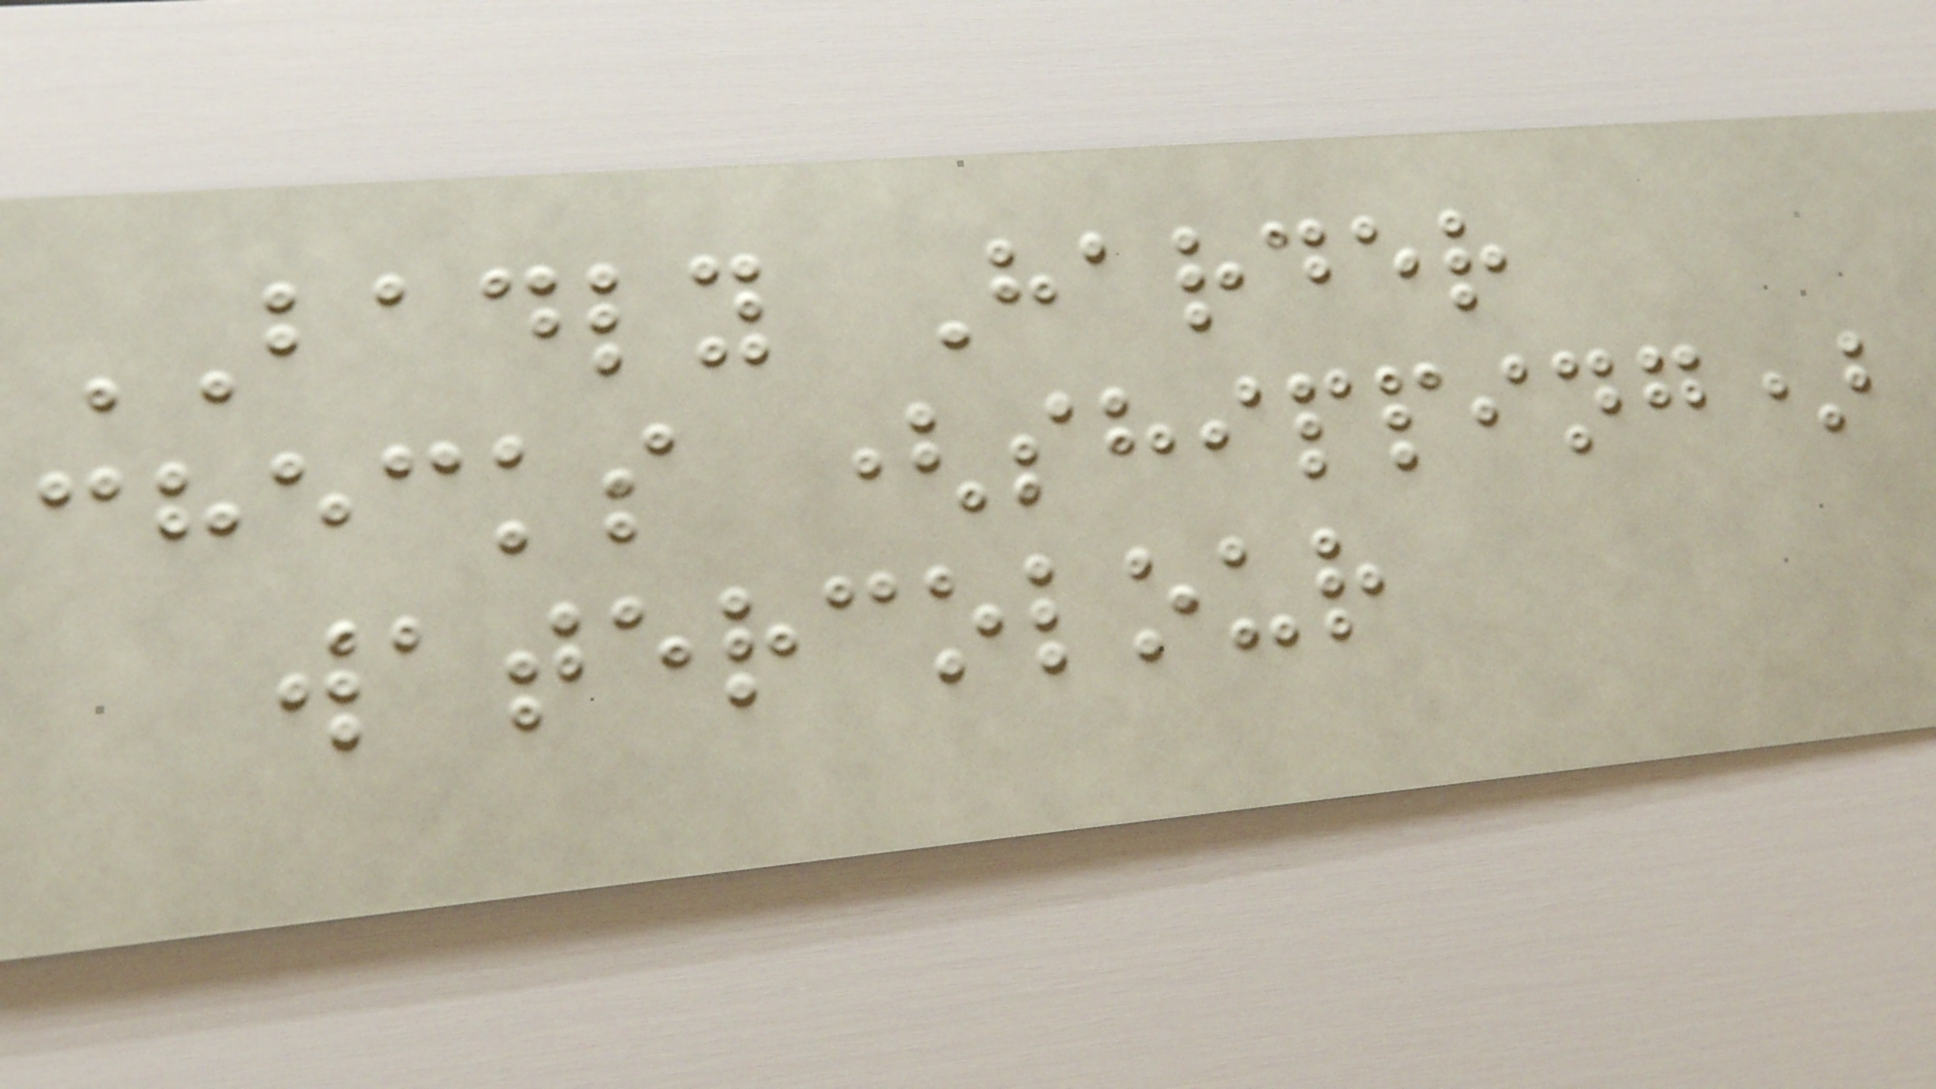BADLY Harder
checks (shipping)
watercolour
